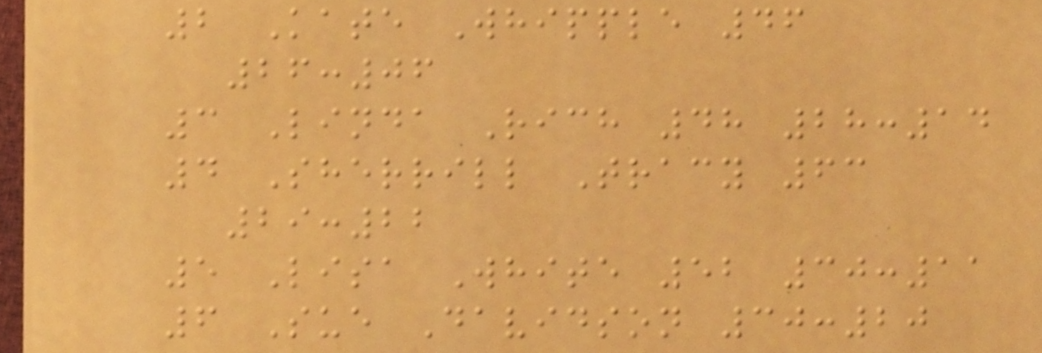2 Kate Whipple 46
26:06
3 Linda Rich 48 28:14
4 Sherrill Tracy 63
29:22
5 Lisa White 52 30:11
6 Sue Davidson 30:20
